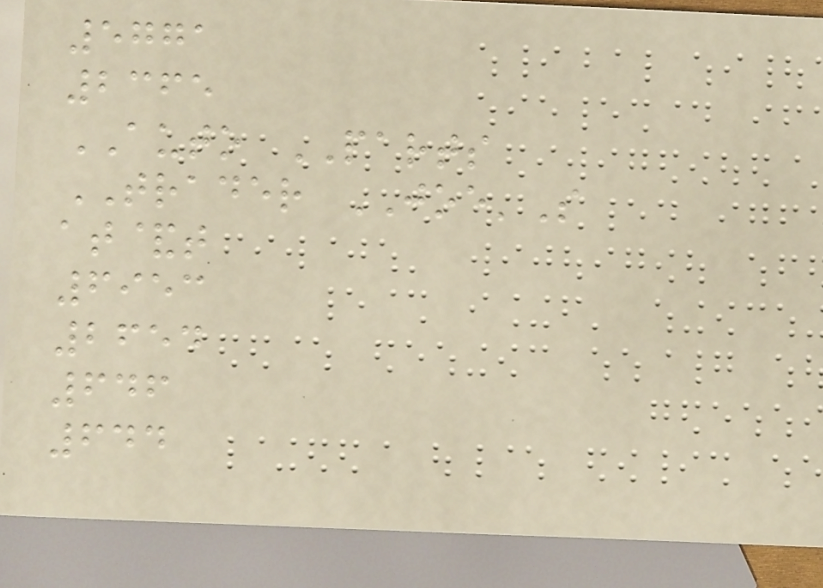5771
2365
AUTO PARTS
TRADER JOE'S
at&t
6953
2654
646
644
